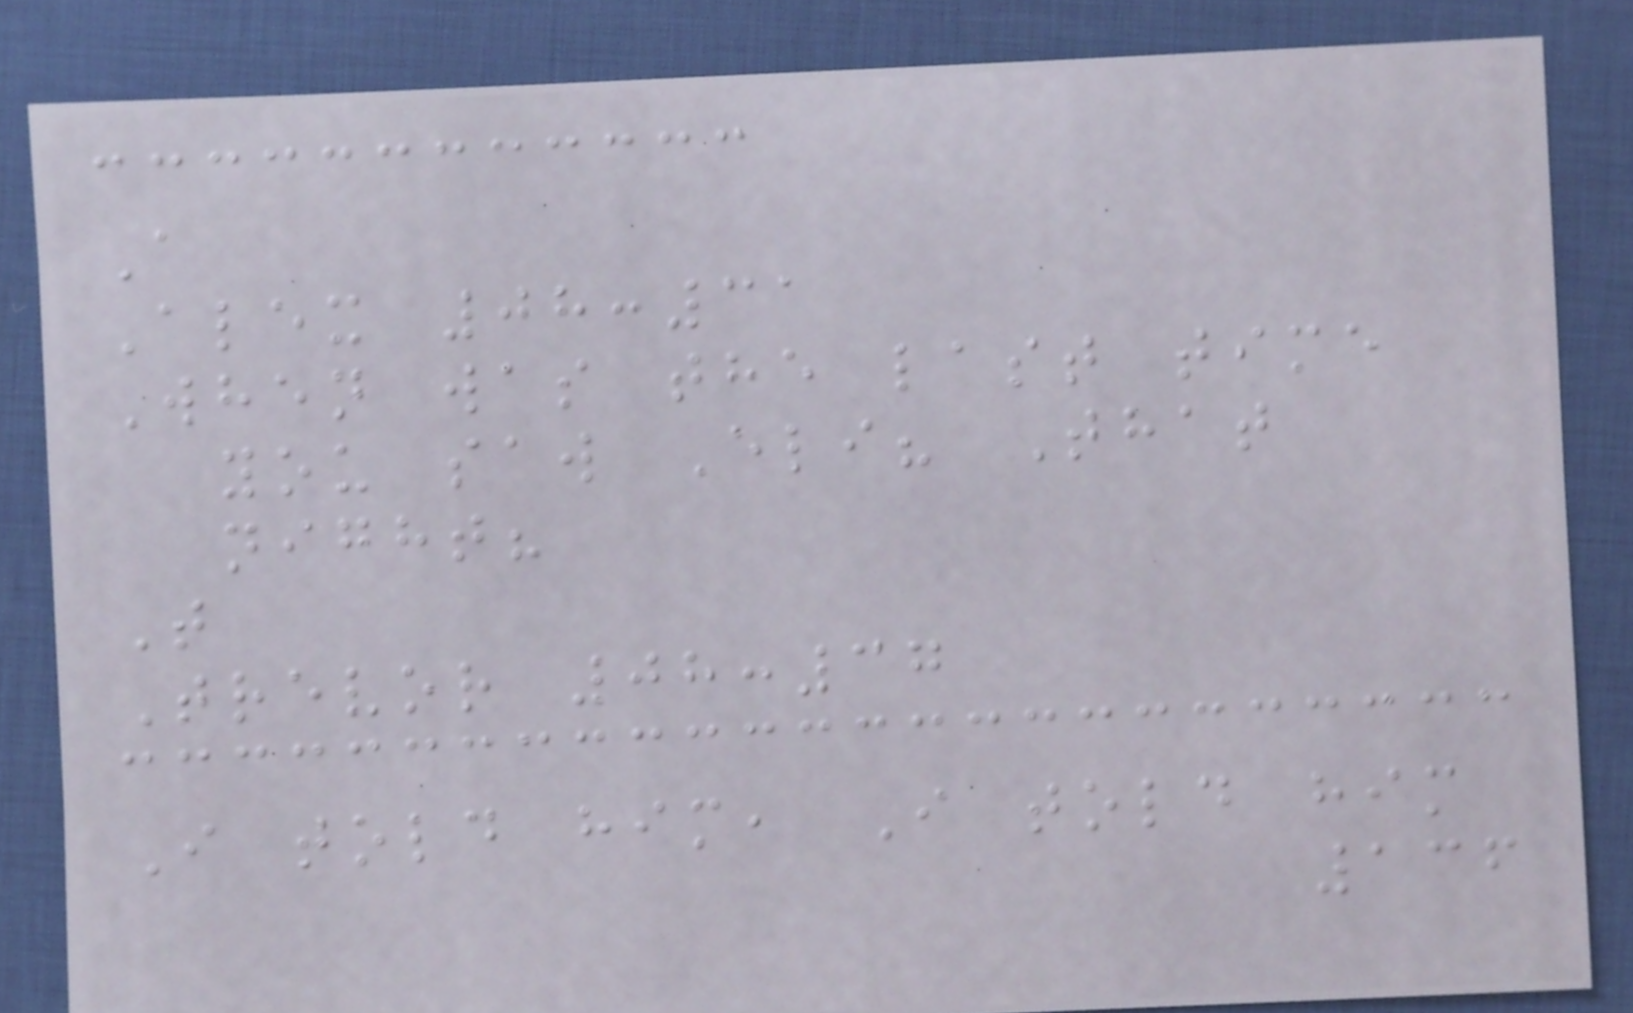A
Alex 08:31
When was the last time
you saw Eli? That
night?
T
Trevor 08:37
I told him, I told him
136
